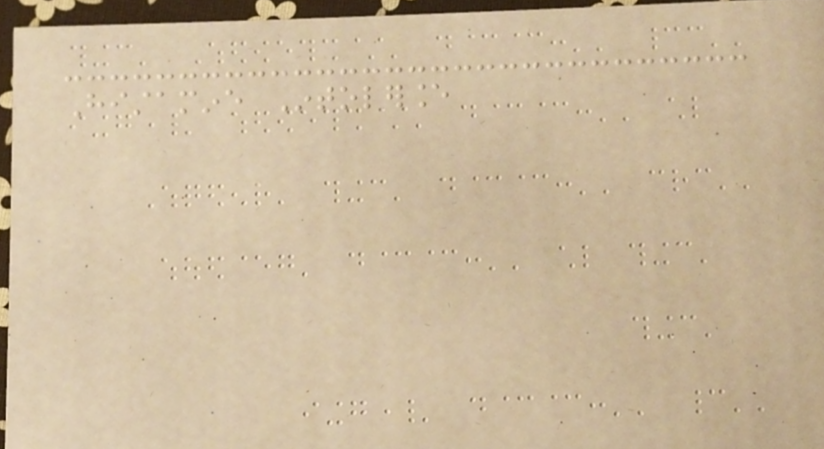Histamine Intolerance
